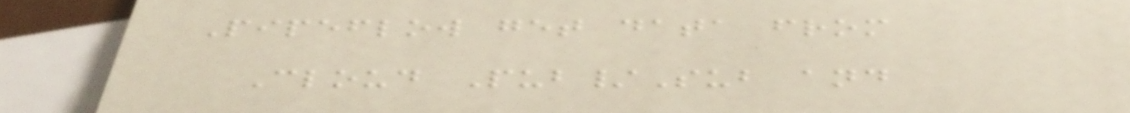Pipeflow get data from
Cloud Pub/Sub and
